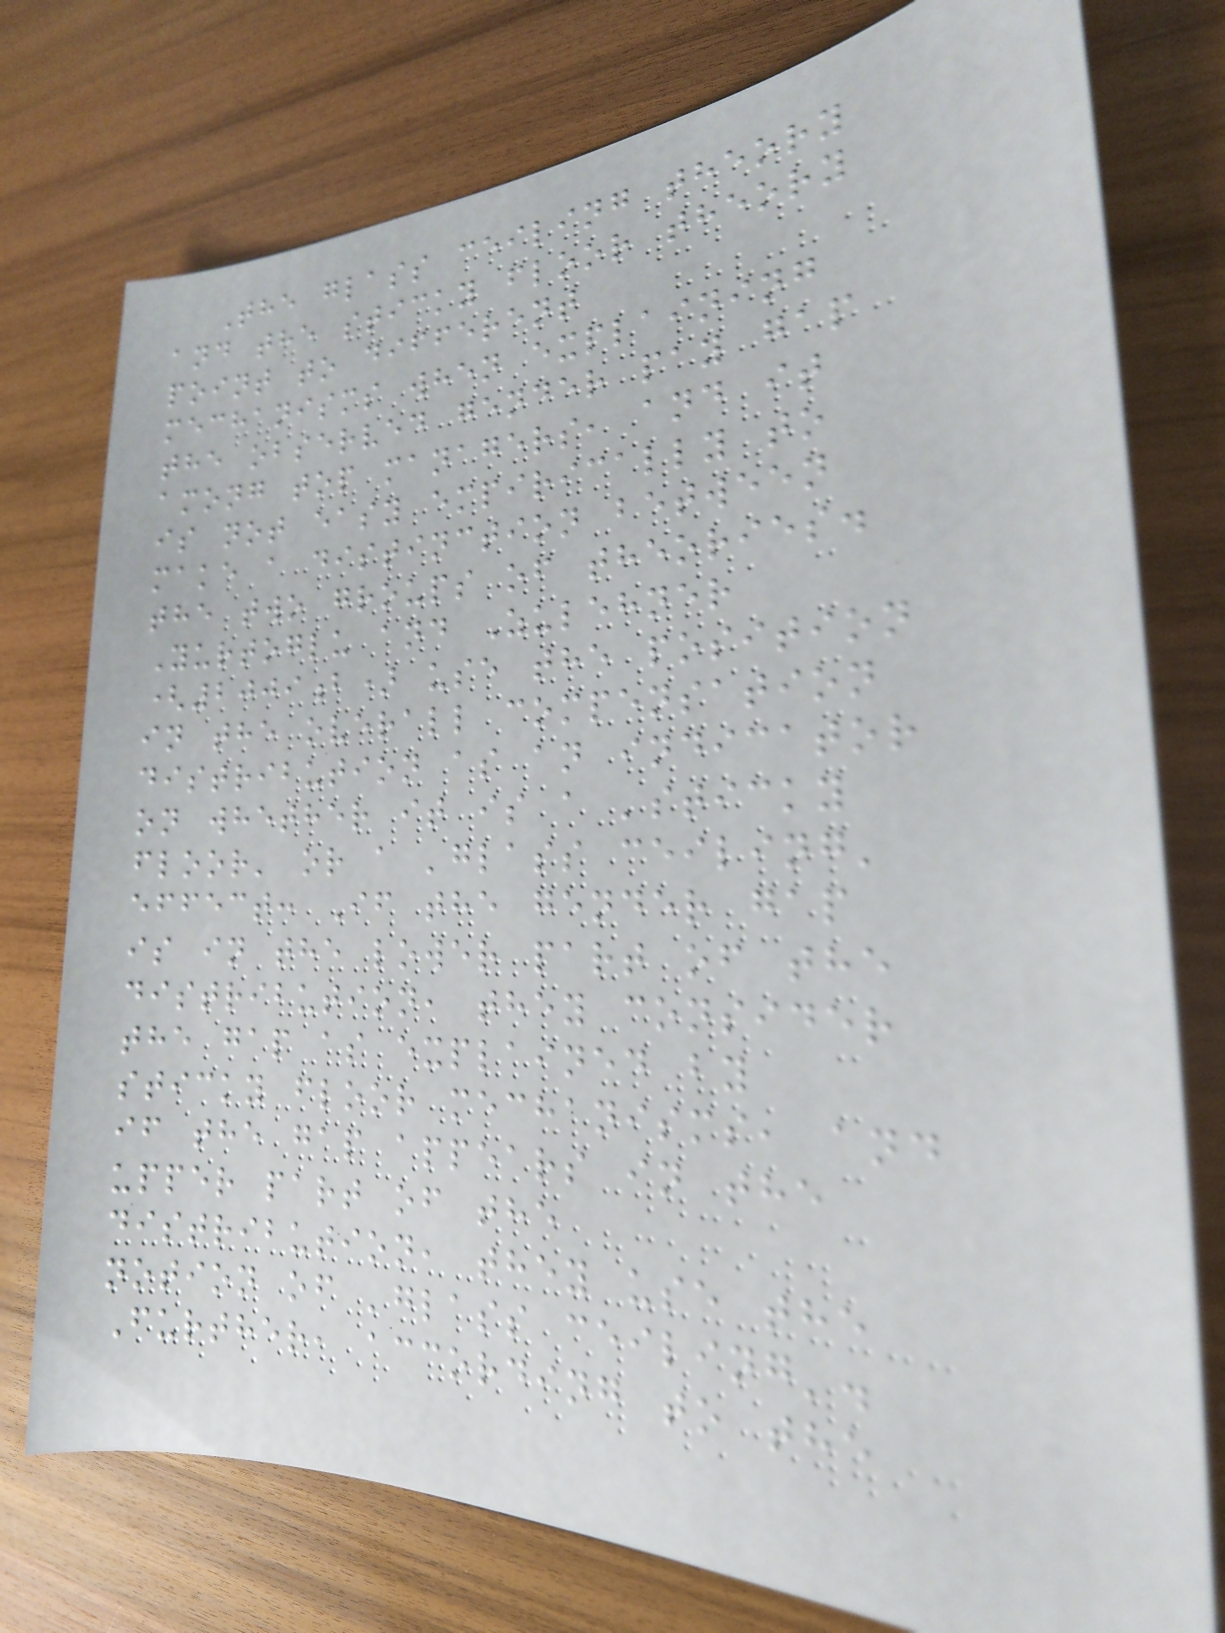The glass ceiling theory
and the sticky floor theory
point to different
mechanisms when explaining
the observed gender pay gap
among top managers, and it
is not easy empirically to
make a distinction between
the two groups of theories.
Yurtoglu and Zulehner
(2009b) use the position
in the overall compensation
distribution as an indicator
on whether it is a 'sticky
floor' or a 'glass ceiling'
effect: If the gender gap
is in the lower part of the
distribution, they consider
the gap as explained by
sticky floor mechanisms, and
if the gap appears in the
upper part of the
distribution, they use the
notion of 'glass ceiling'.
Further, according to the
